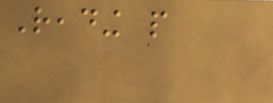Reading people
